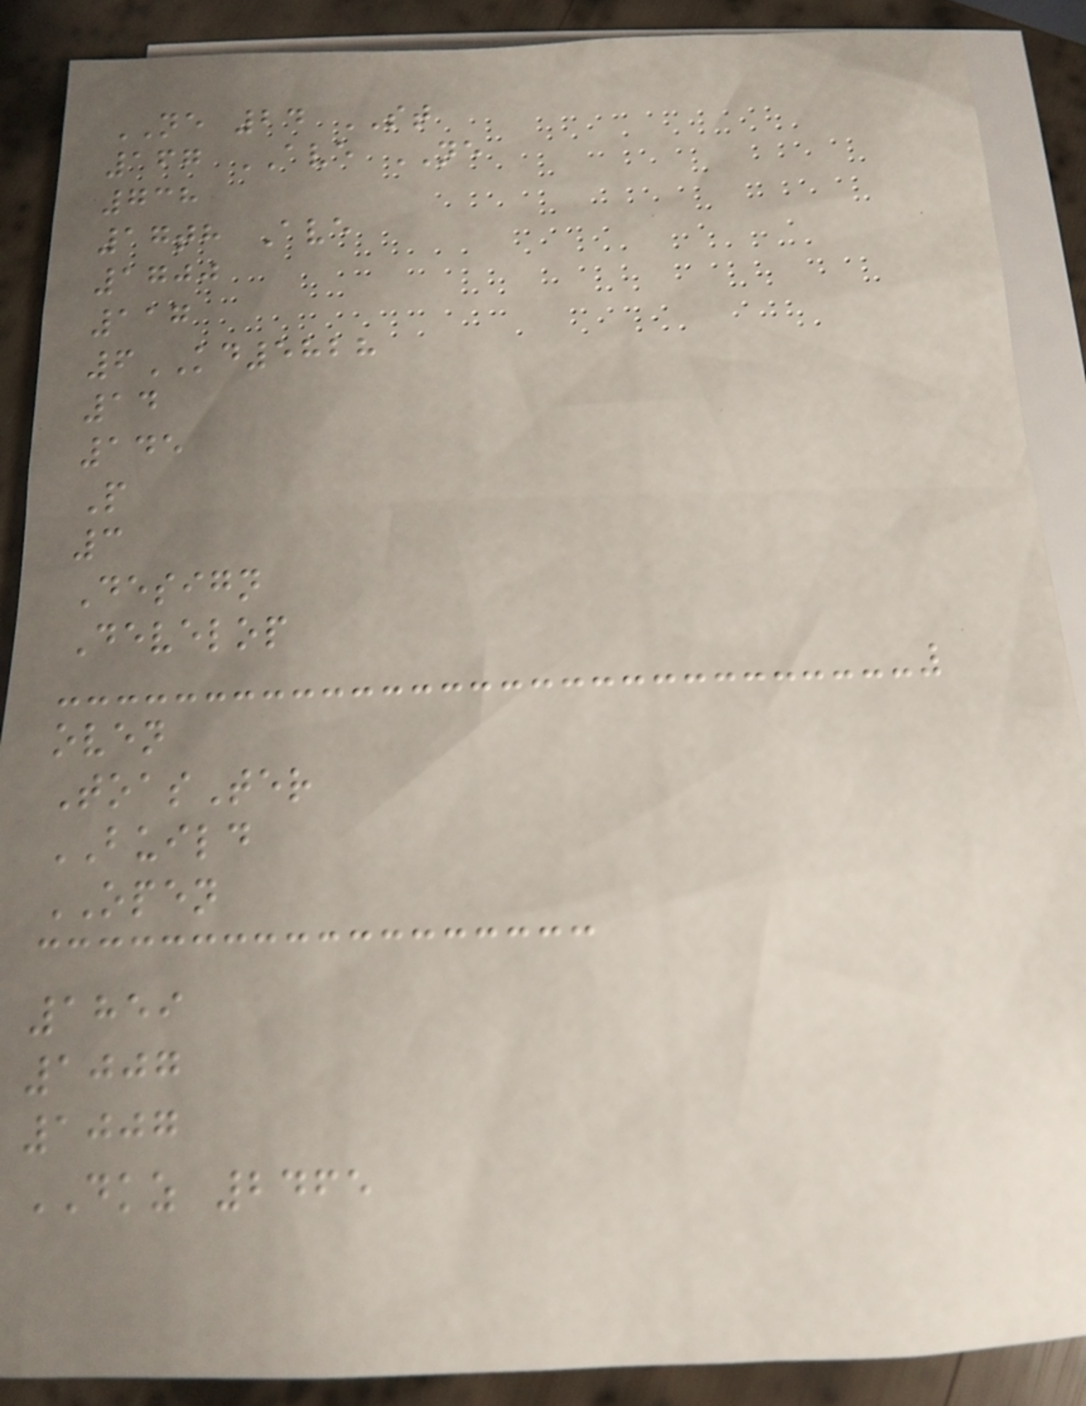NE 24 ST
167 AVE NE
738
17th Ave
1700
117
6KD5828
14
145
P
3
Design
Develop
oven
ToasTer
BUILD
OPEN
1859
1007
1007
DKZ 2465
